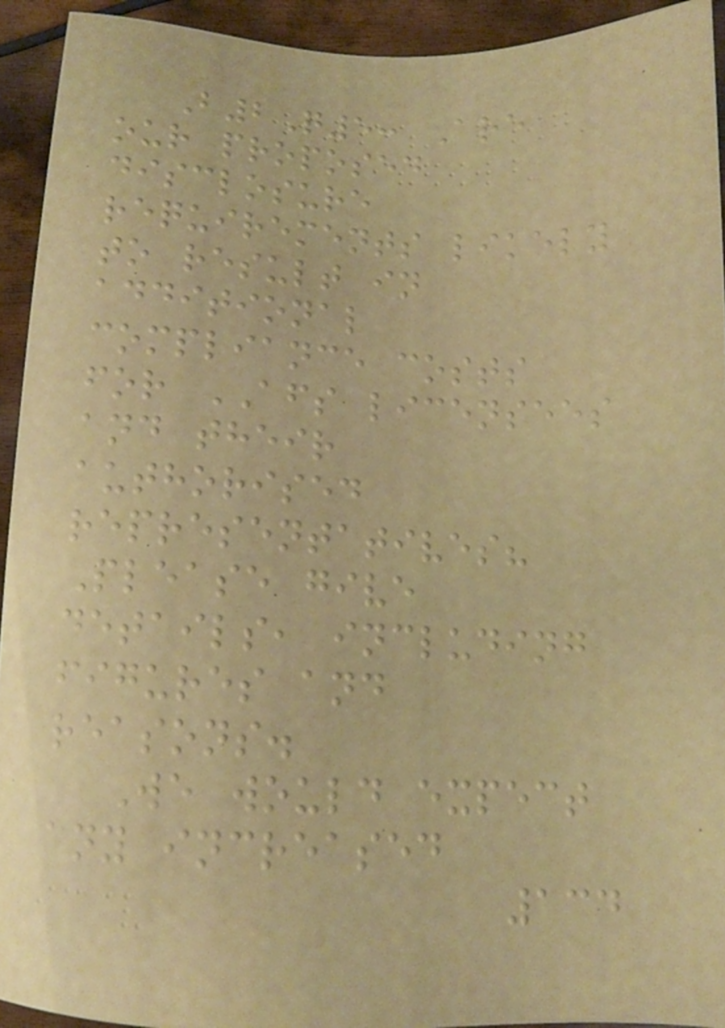B2Q5: Are
our proposed
disclosure
requirements likely
to result in
additional
compliance costs
for AFS licensees
and their
authorised
representatives?
Please give
details, including
figures and
reasons.
We would expect
any increased
134
